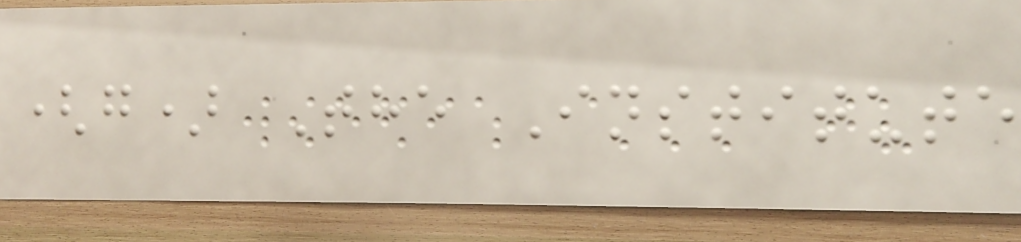(g) The Institute
